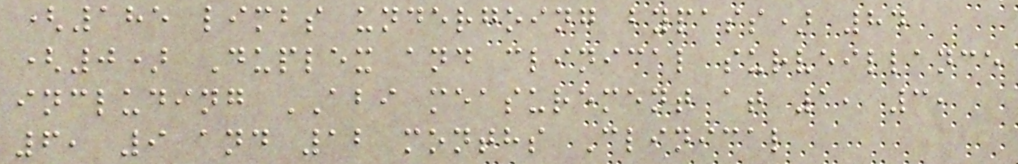(185 limbs undergoing bypass) 84
(0) Duplex and clinical surveillance
including ABI measurement at 1, 3,
6, 9 and 12 months Clinical
